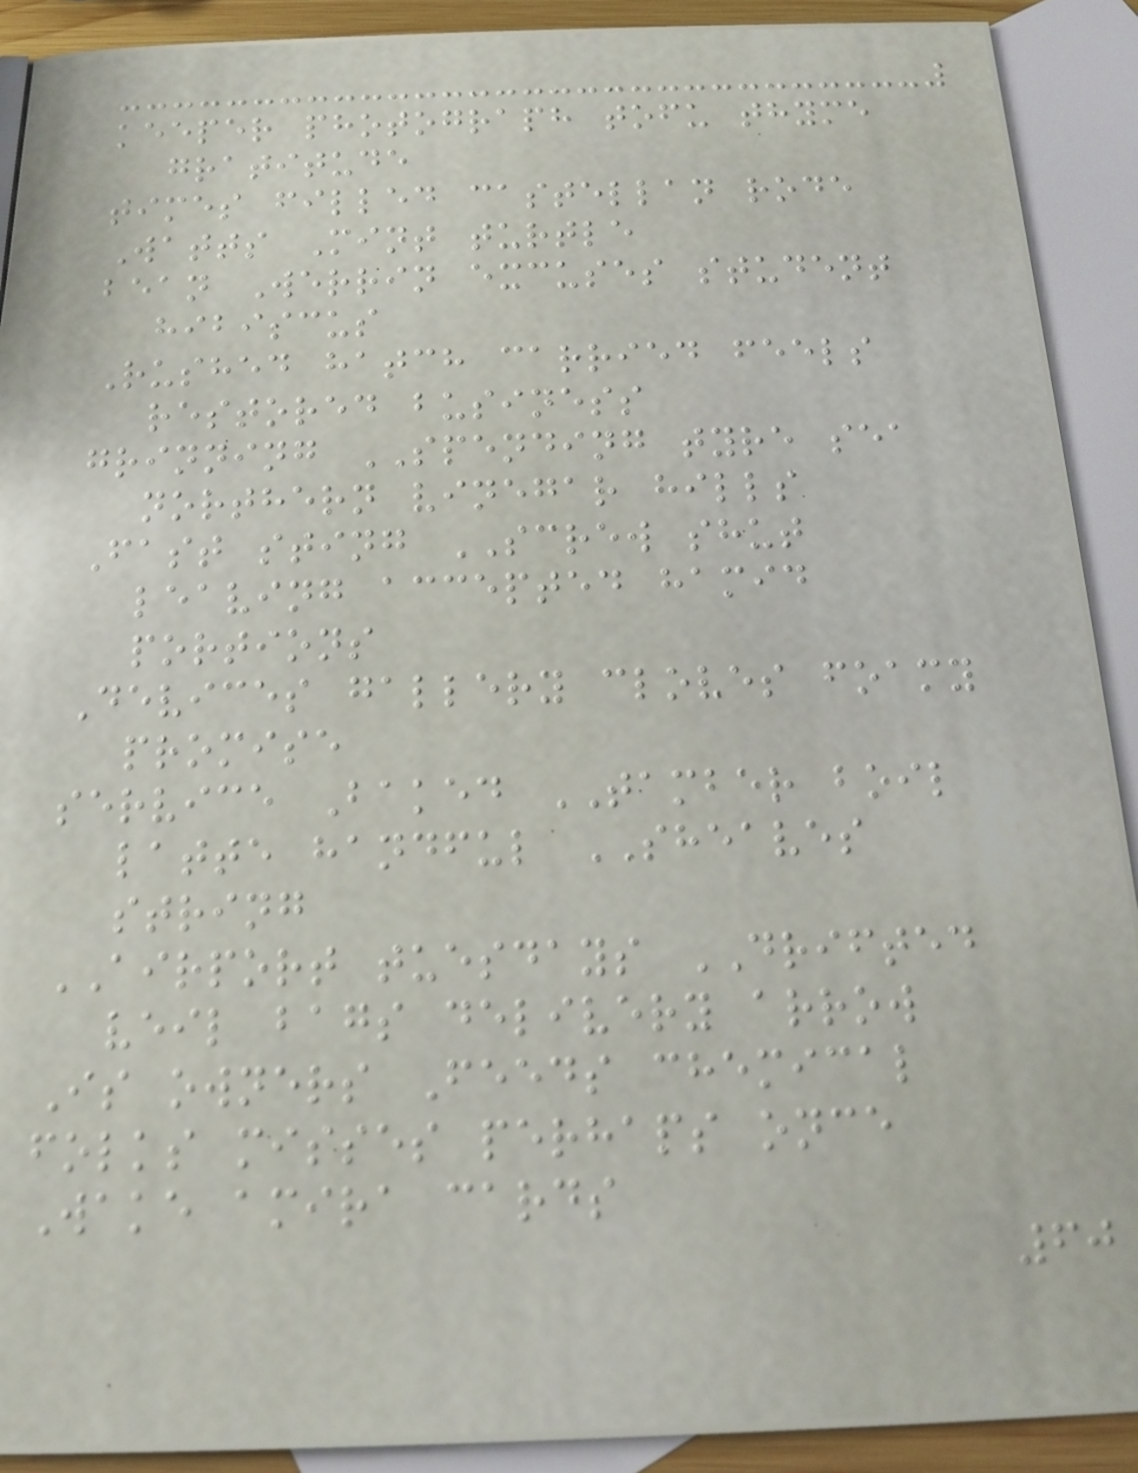keeper photograph tofu thyme
gratitude
times filled castellan rode
Watts Mint turtle
bean Werrin excuses student
hibiscus
Rushed hatch carried feels
restored business
grinning SPENDING tyre sea
northern vinegar hills
Fast sting SCREW shut
leaving accepted hamid
portions
Devices gallery cloves foamy
promise
service Baked TAMBER boil
latte handful SHEAVES
string
AIRPORT tuesdays DRIFTED
veil bags delivery arrow
Is owners Feeds chemical
folks misses perhaps once
Wake amira cards
60
